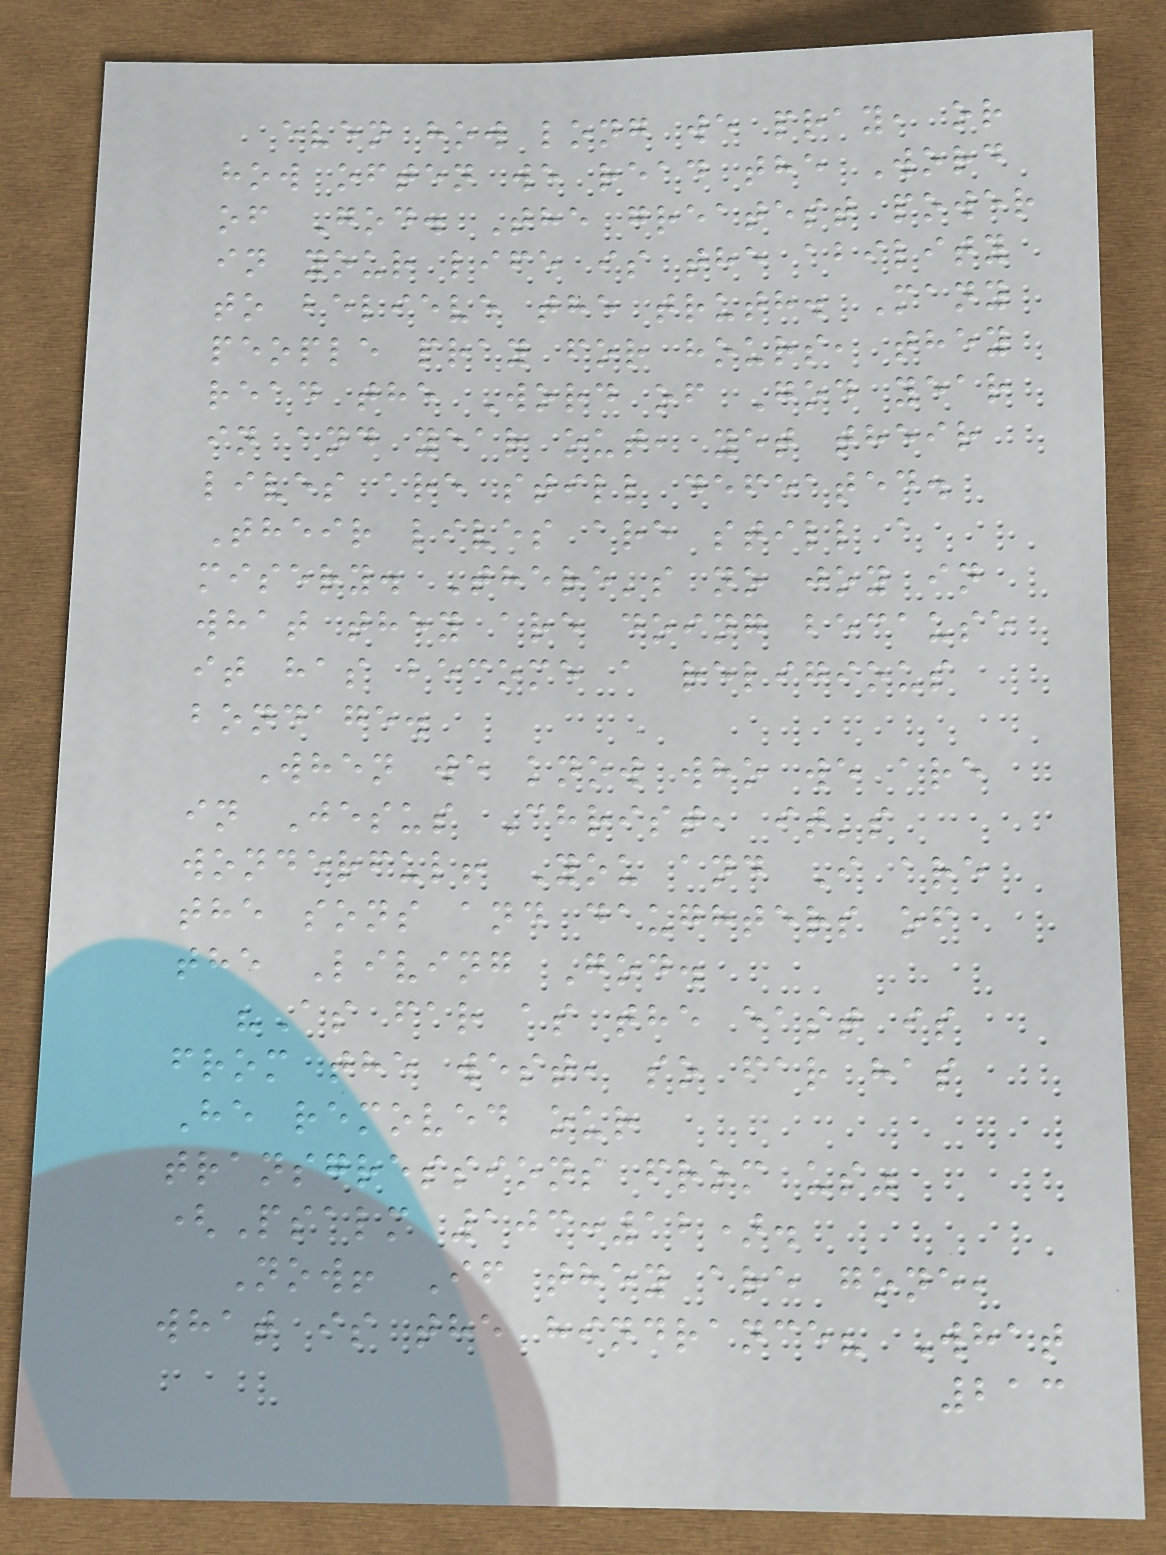even how long we pray, or
how often we read the Word
of God. The greatest power
in your life is the ability
to believe the truth. Many
people pray for hours, they
read the Word of God year
in and year out, yet their
lives are still defeated.
Their lives are still a
misery. There's no joy in
what they are doing because
it has become a religious
bondage.
When we know who we are
in Jesus Christ, it's
wonderful! You and I are
the sons and daughters of
the Living God.
"As far as the east is
from the west, so far has
He removed our
transgressions from us"
(Psalm 103:12).
Now! If they are gone,
what is the hindrance? What
213
